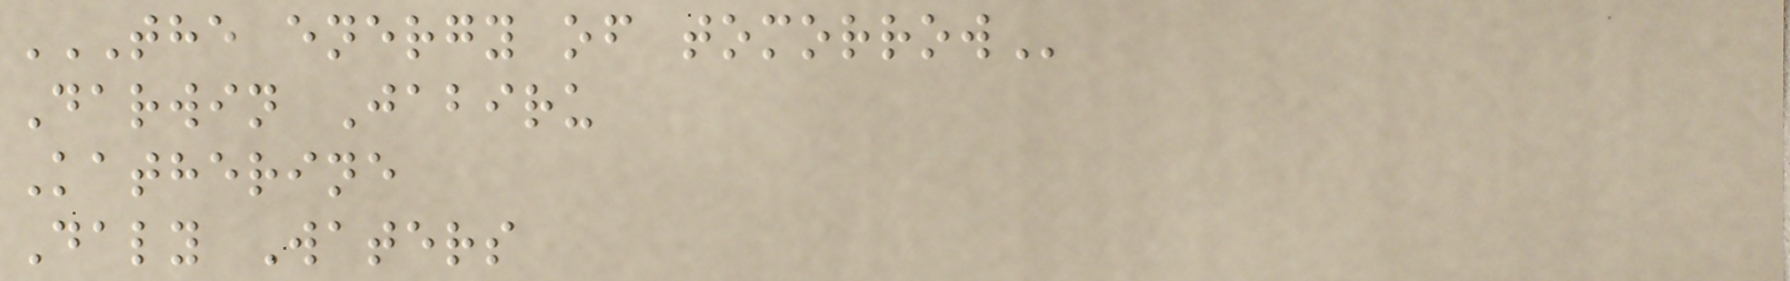THE ENERGY OF TOMORROW
Darwin Jabiru
Katherine
Daly Waters
